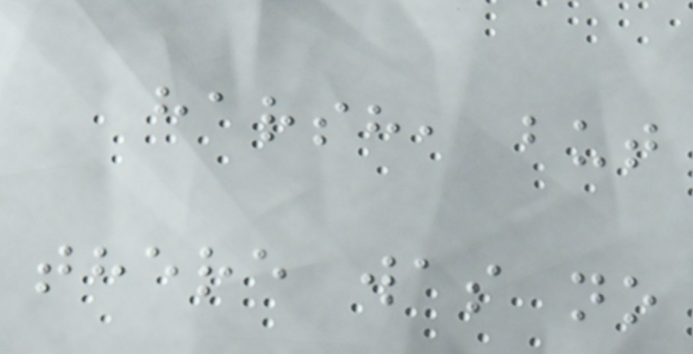harsh, but
there was no
